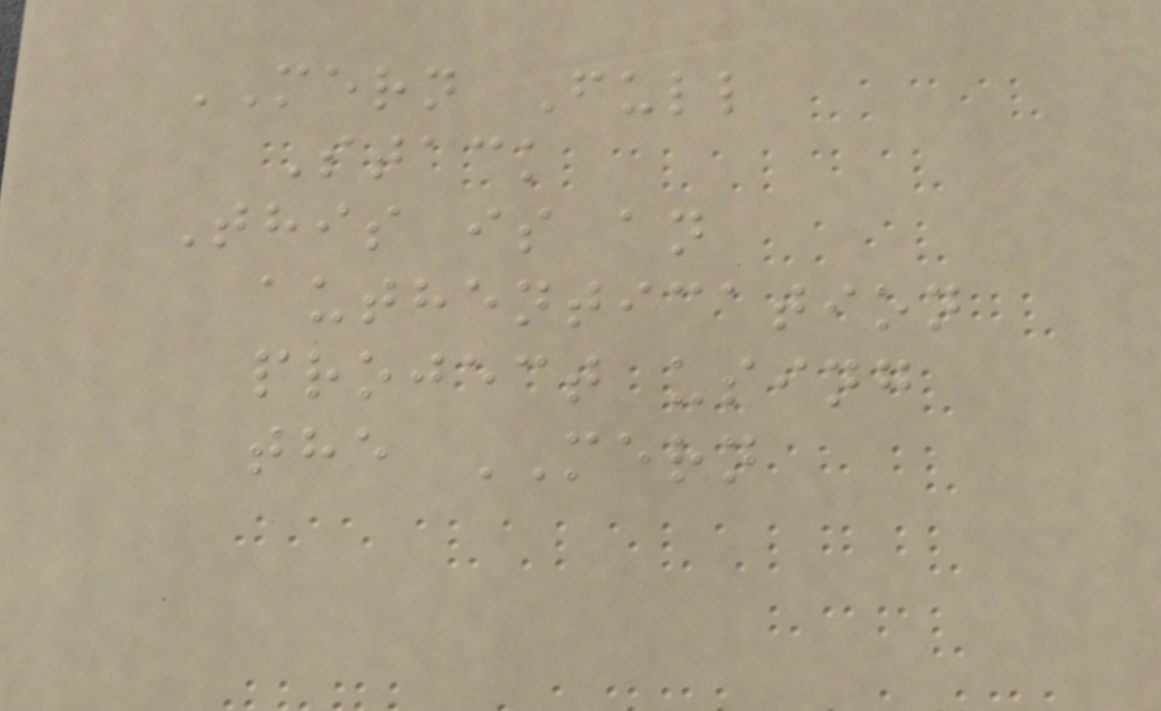MERN Full
Stack
This is an
authentication
project using
the MERN
